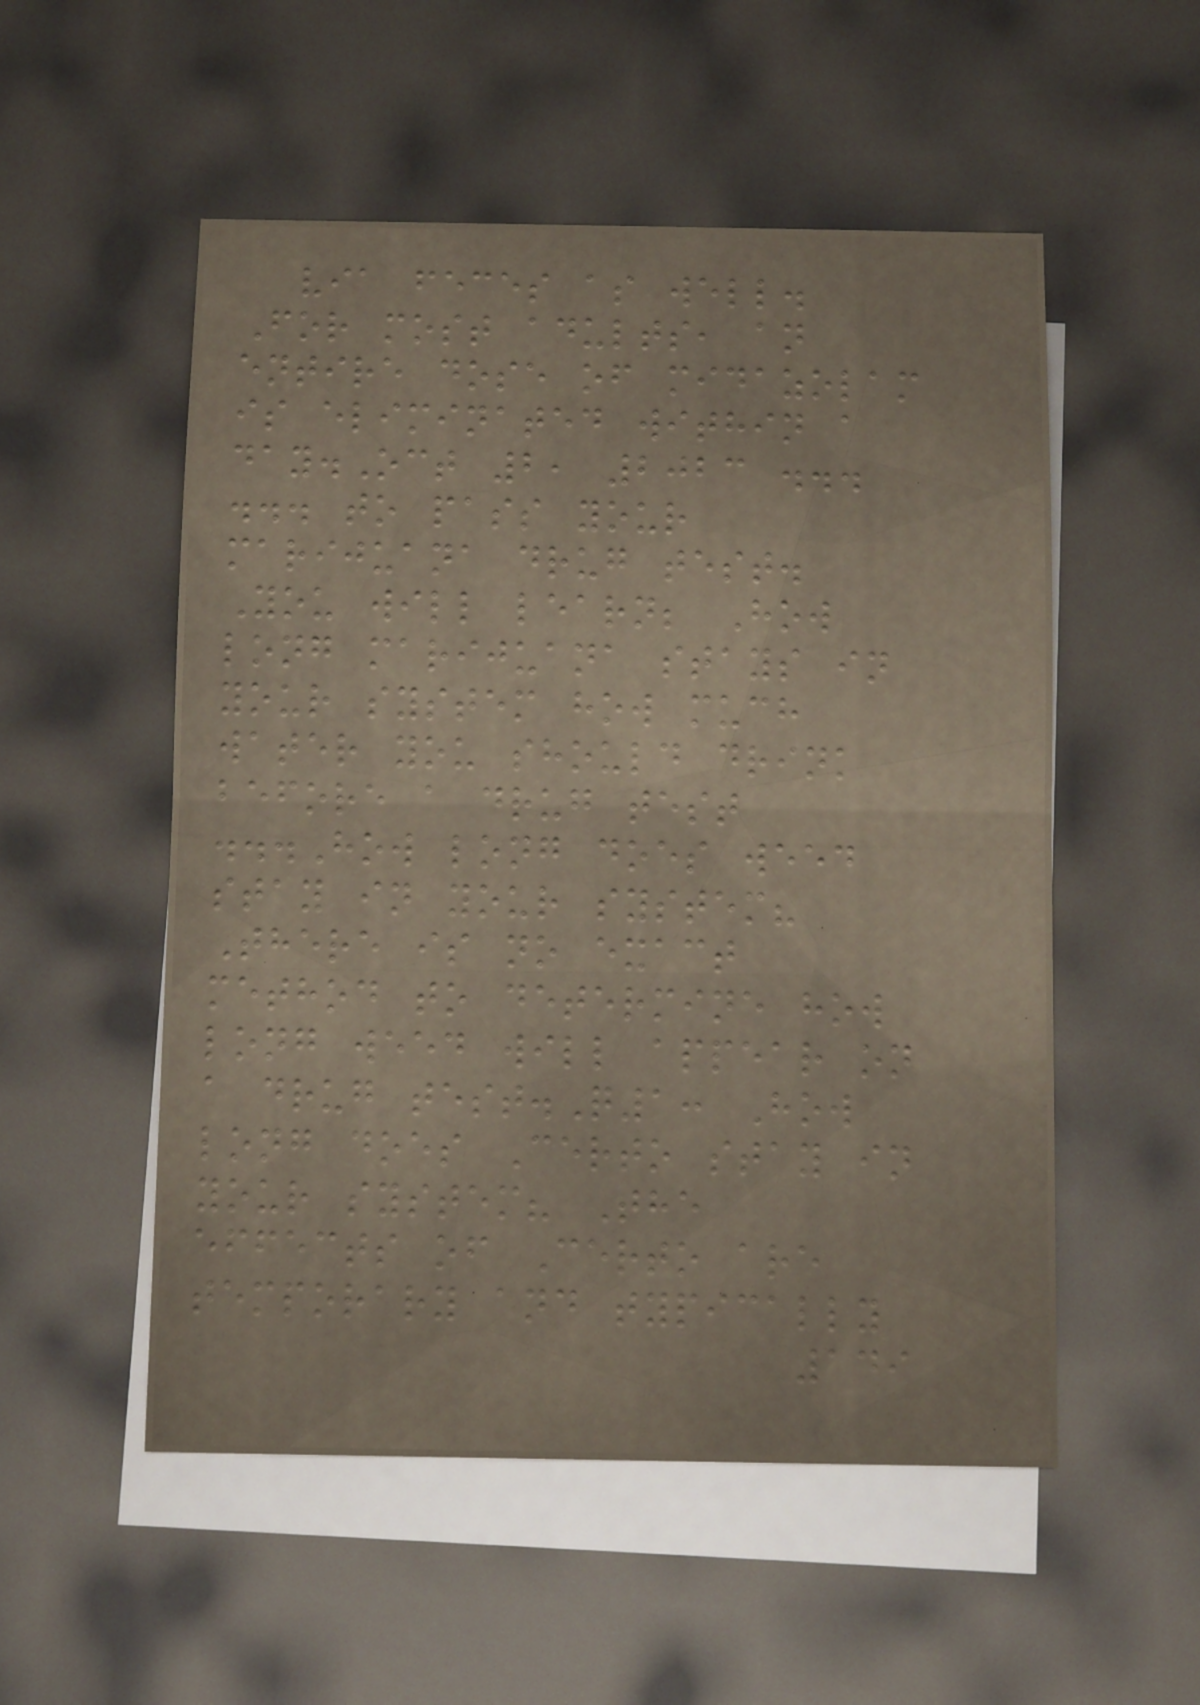via feces as well.
For most adults, an
entire dose of midazolam
is eliminated within a
day.Oct 2, 2023 ...
... to pass your
marijuana drug test.
You will learn; How
long marijuana stays in
your system how much
water you should drink
before a drug test
...How long does weed
stay in your system?
There is no exact
method to determine how
long weed will appear on
a drug test.Q1: How
long does Certo stay in
your system? The
effects of Certo are
temporary and typically
149
